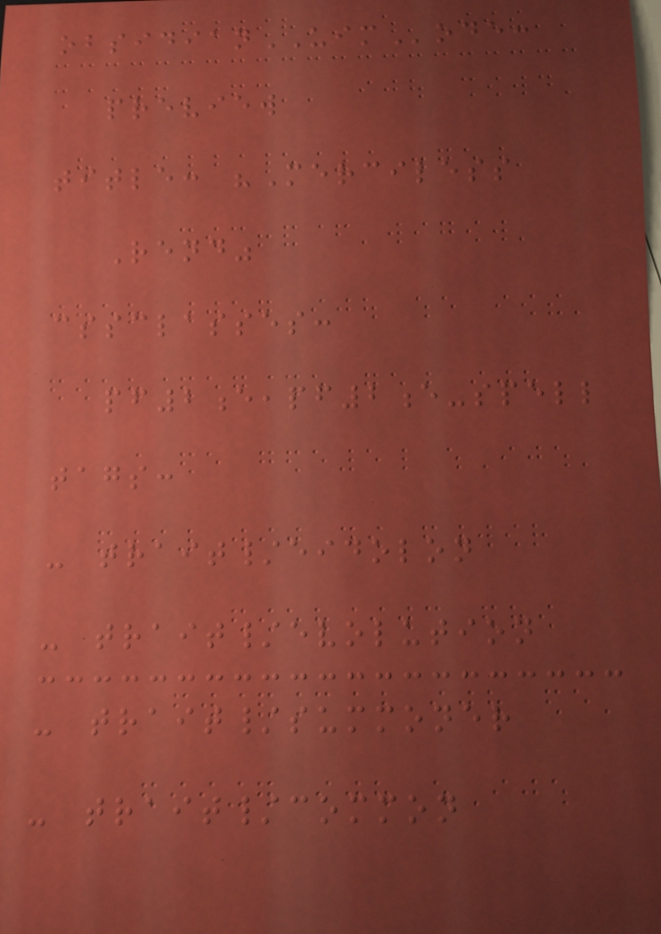obsidianUIMode:
preview
title: "Merciless
Rend"
cssclasses:
pf2e,pf2e-spell
tags:
- trait/eidolon
- trait/evolution
- trait/summoner
- trait/common
